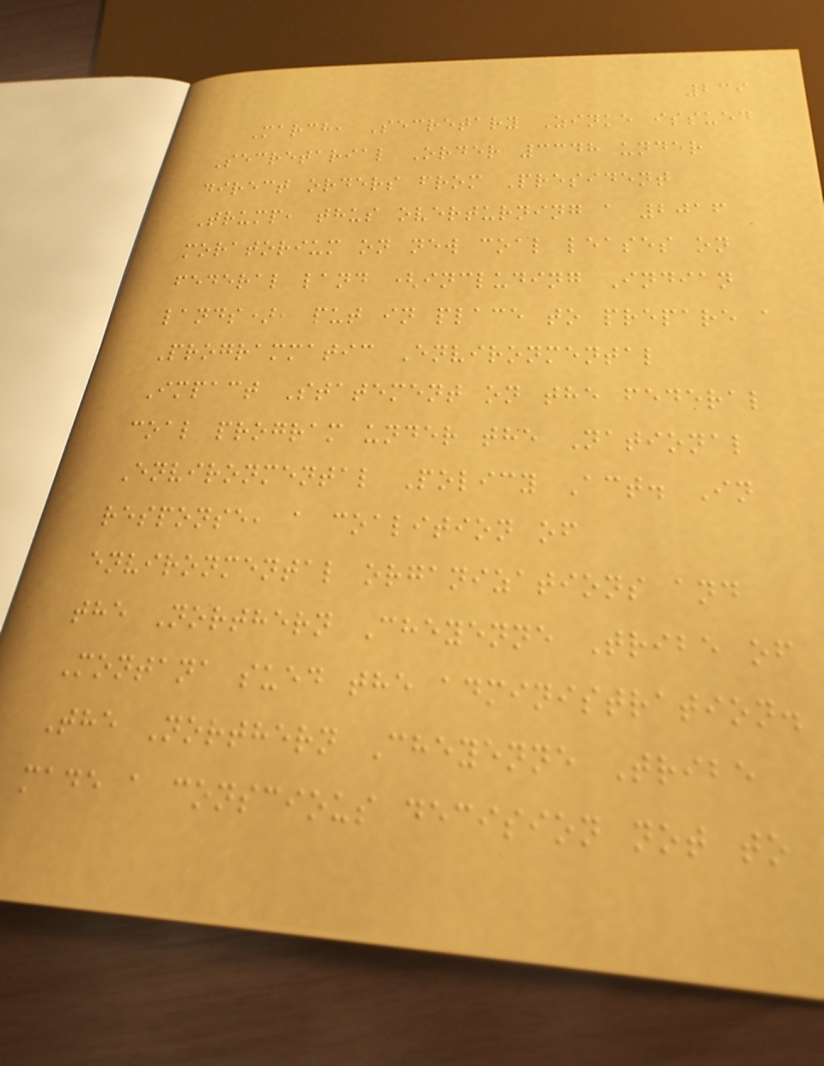239
March, Secretary Zinke issued
Secretarial Order 3348 under
direct orders from President
Trump, thus overturning a 2016
moratorium on new coal leases on
federal land (including Indian
lands), put in place to prepare a
Programmatic Environmental
Impact Statement on the federal
coal program under the National
Environmental Policy Act. In
response, a coalition of
environmental organizations and
the Northern Cheyenne Tribe of
Montana sued the administration.
The Northern Cheyenne Tribe
made a conscious decision not to
